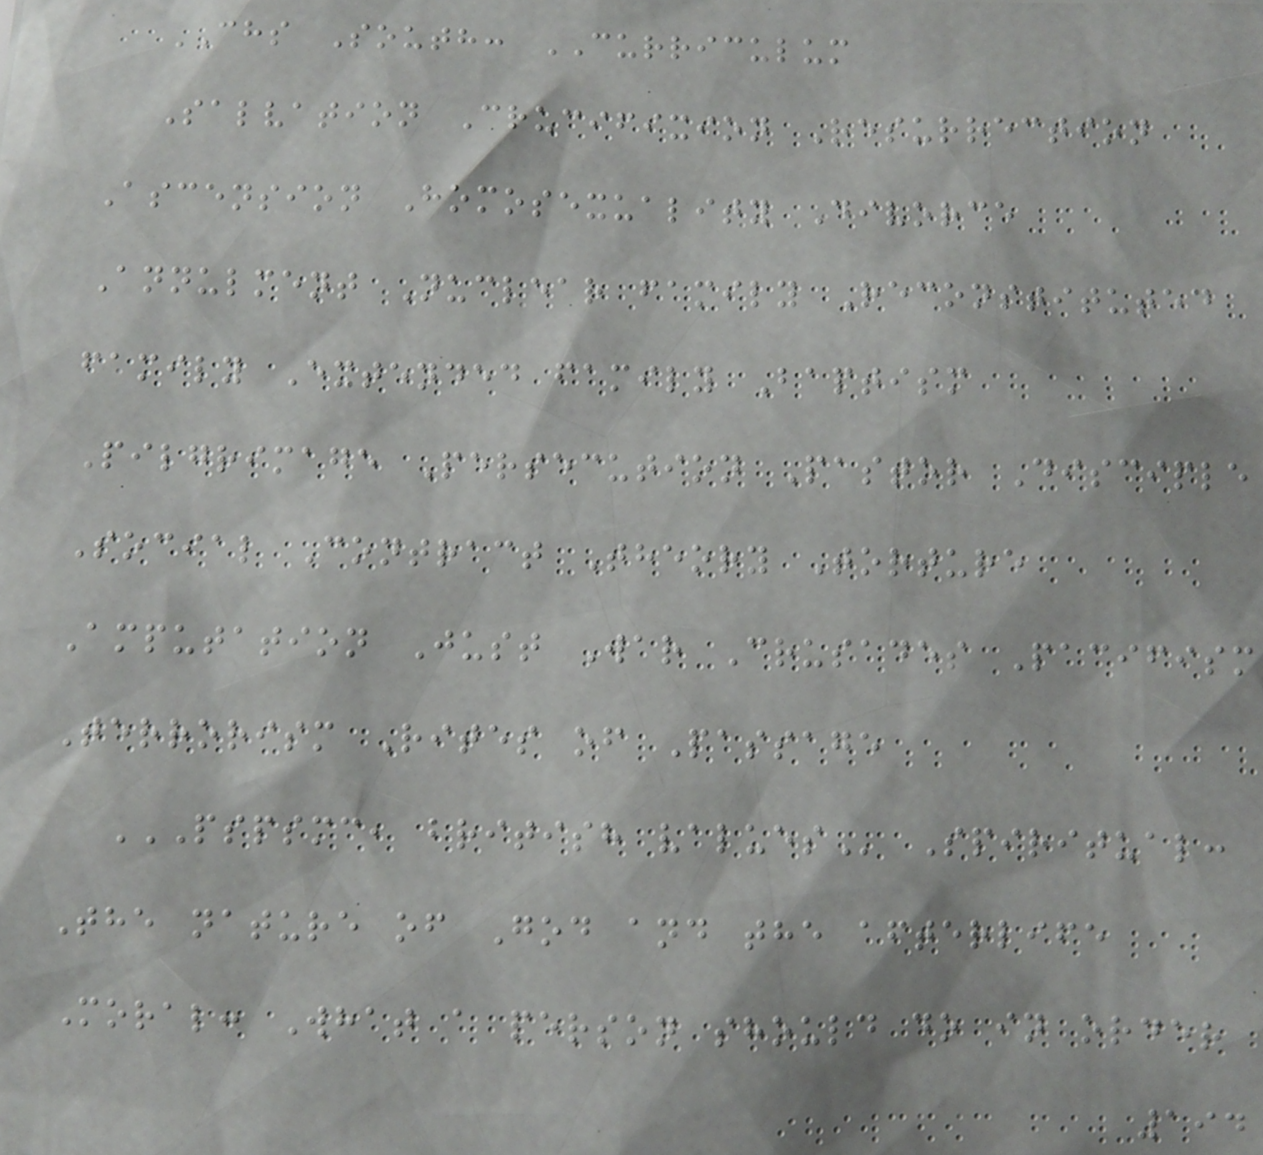CHS South: CURRICULUM
Salvation Crucifixion Resurrection
Ascension Homosexuality Divorce
Annulment Nuclear family Reconstituted
family Extended family Baptism
Pilgrimage Persecution Pastor Disciple
Social Contract Theory Torture
Amputation Just War Crusades Pacifism
Terrorism Rites of Passage
PSPSMC, BRITISH VALUES Spiritual:
The nature of God and the afterlife
Moral: What a person should do in order
194
